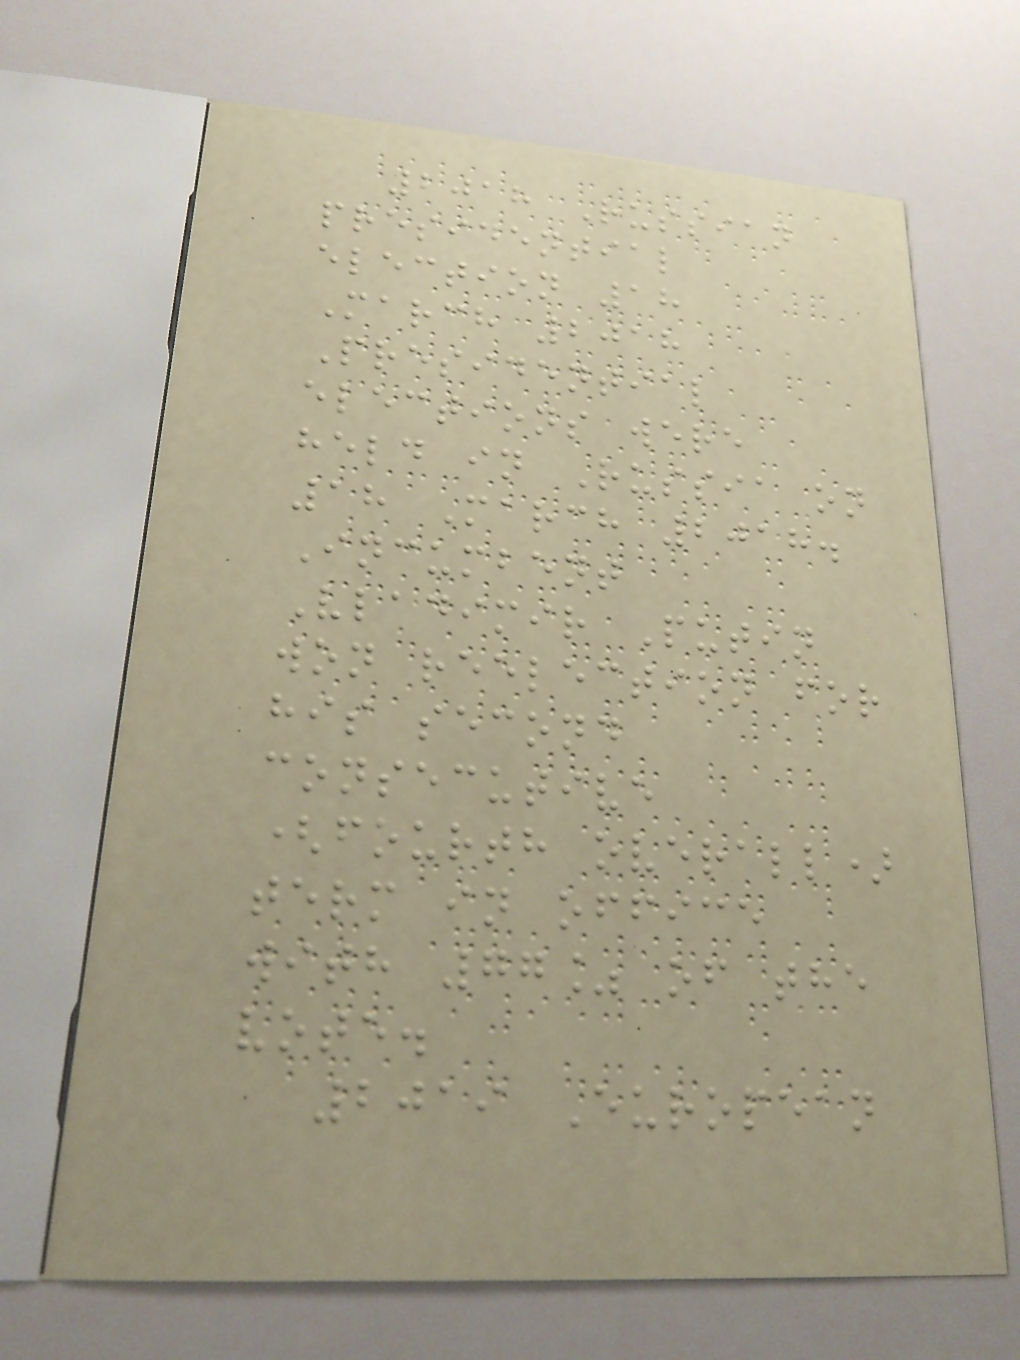2018 Russian
presidential
election 18
March 2018
Presidential
elections were
held in Russia on
18 March 2018.
Incumbent
Vladimir Putin
won reelection for
his second
consecutive
(fourth overall)
term in office
with 77% of the
vote.
2019 European
